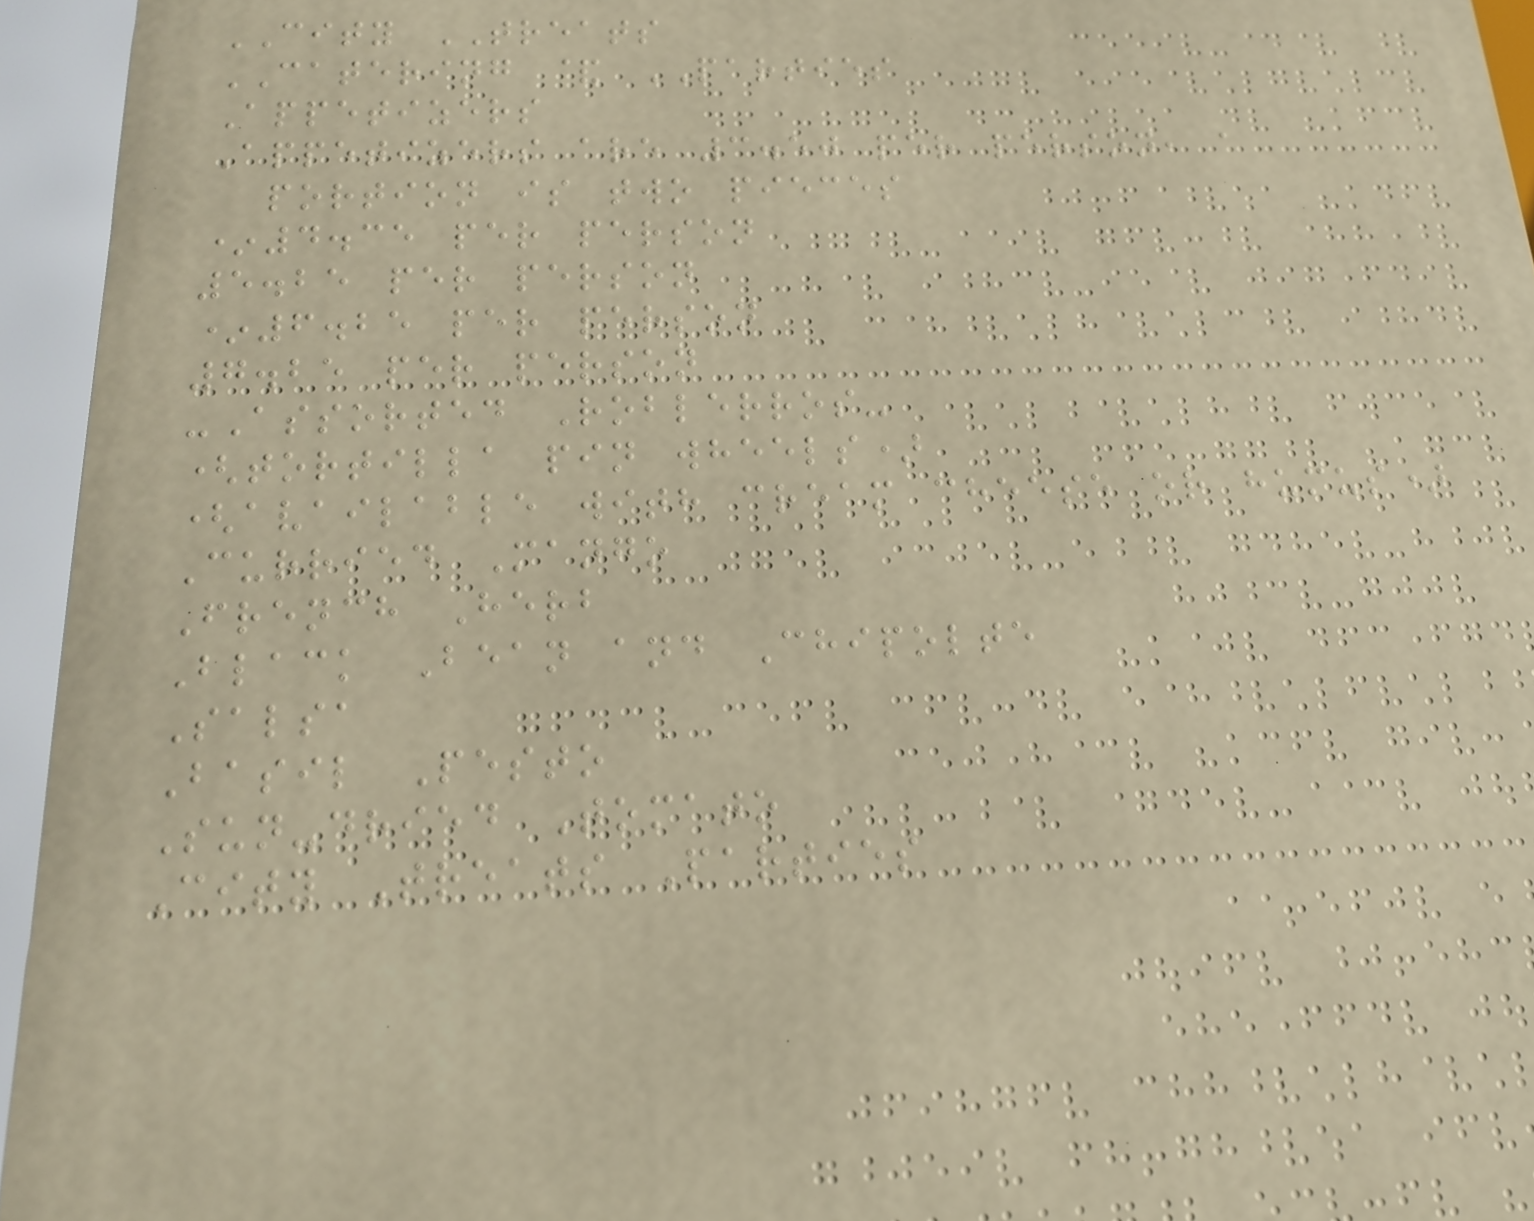CITY TREATS
CATERING & PARTIES
Appetizers
Appetizers are 3.50 per person, a
portion is two pieces
*4.35 per person
5.25 per person
*6.25 per person
7.25 per person
-Assorted Roblerros-
(tortilla pin wheels)
(available with cream cheese or humus)
Curried Mango
French Herb
Black Bean and Chipolte
Salsa
Basil Pesto
Sun-dried Tomato
City Treats Parties
